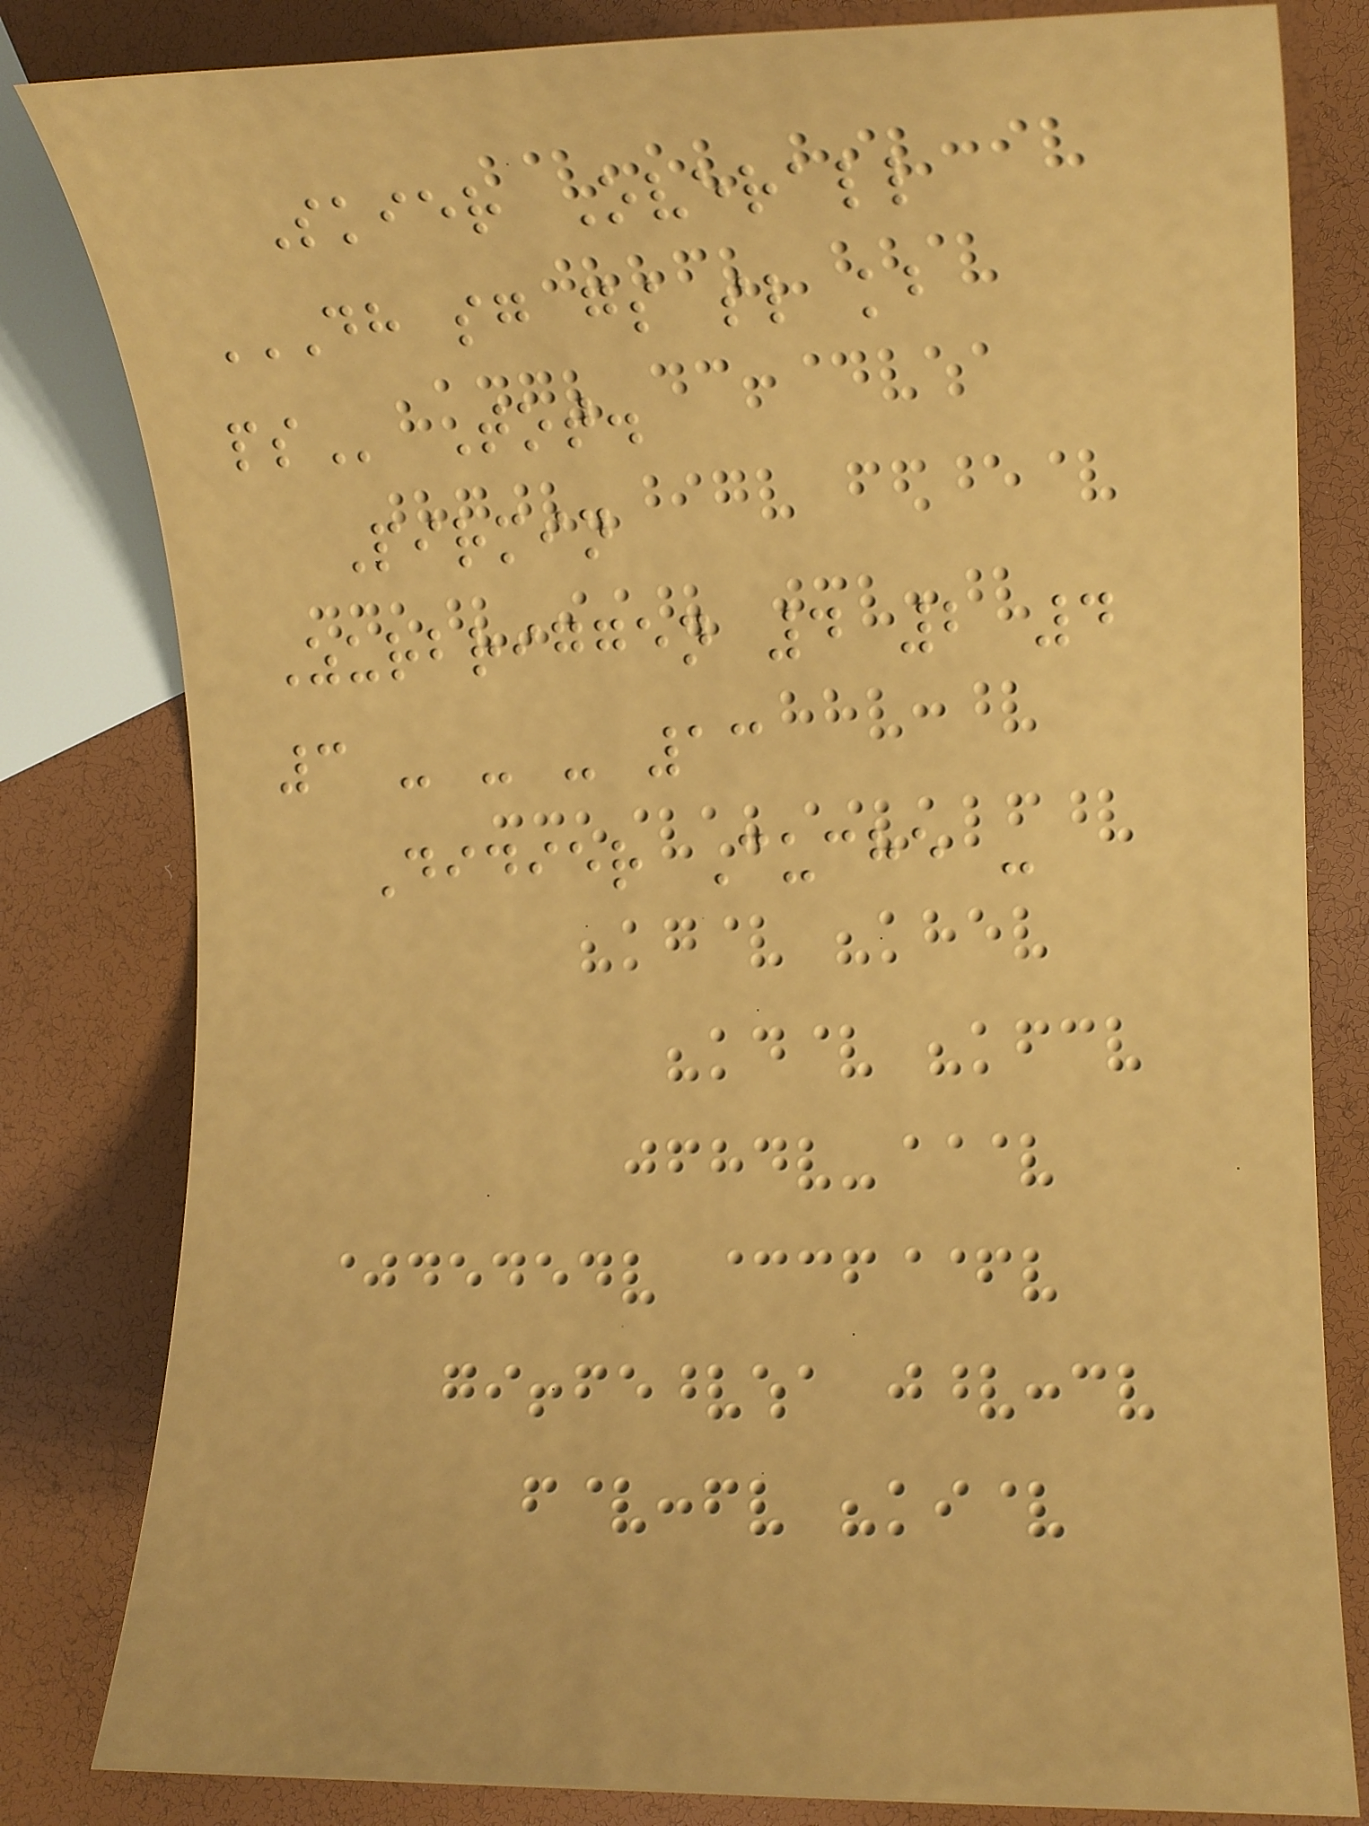Skier Overall
DH SG GS SL KB
PS Tot.
Pirmin
Zurbriggen 4 2 4
3 - - - 13
Didier Cuche -
